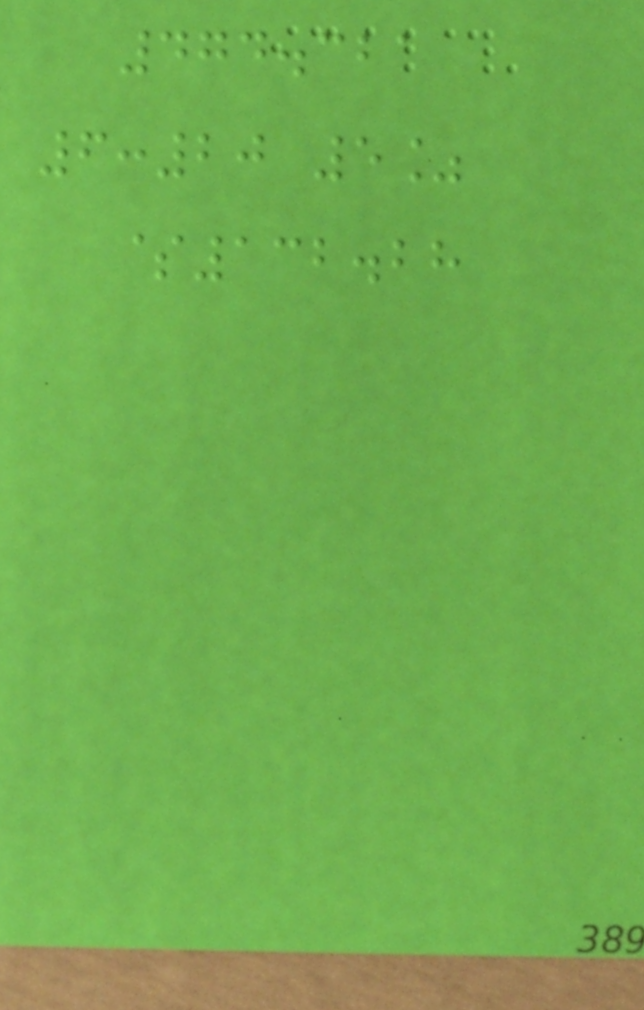474.321
6:20 5%
$132.28
